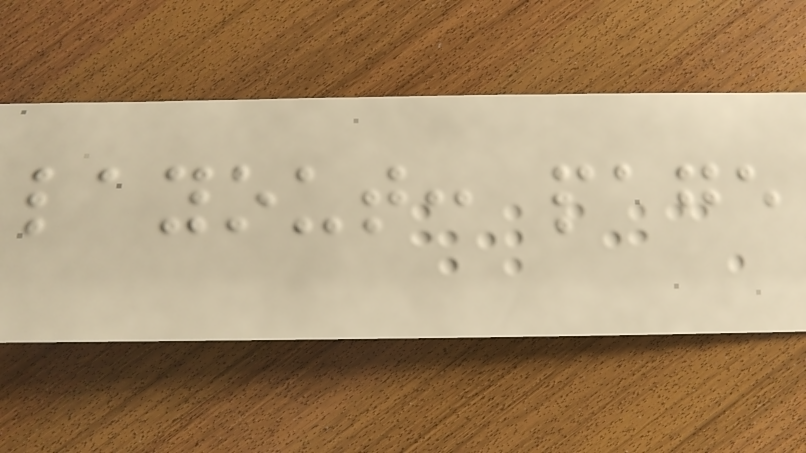layout: page
